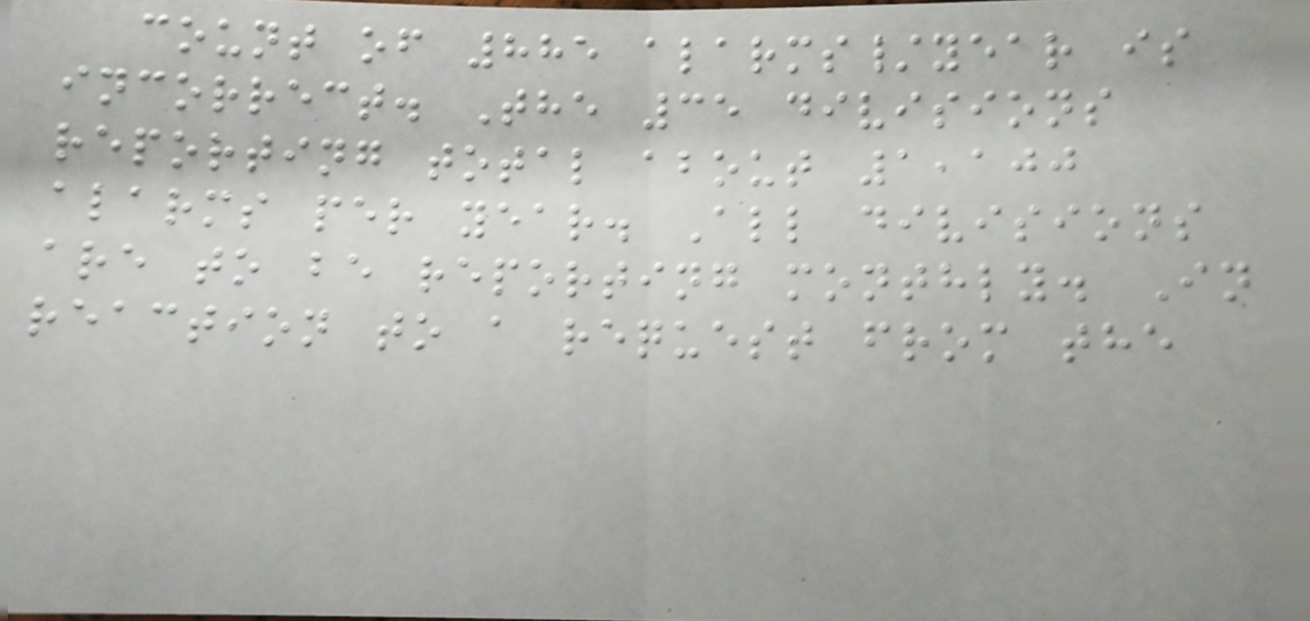count of 885 alarms/year is
incorrect. The 35 divisions
reporting total about 1,100
alarms per year. All divisions
are to be reporting monthly. In
reaction to a request from the
